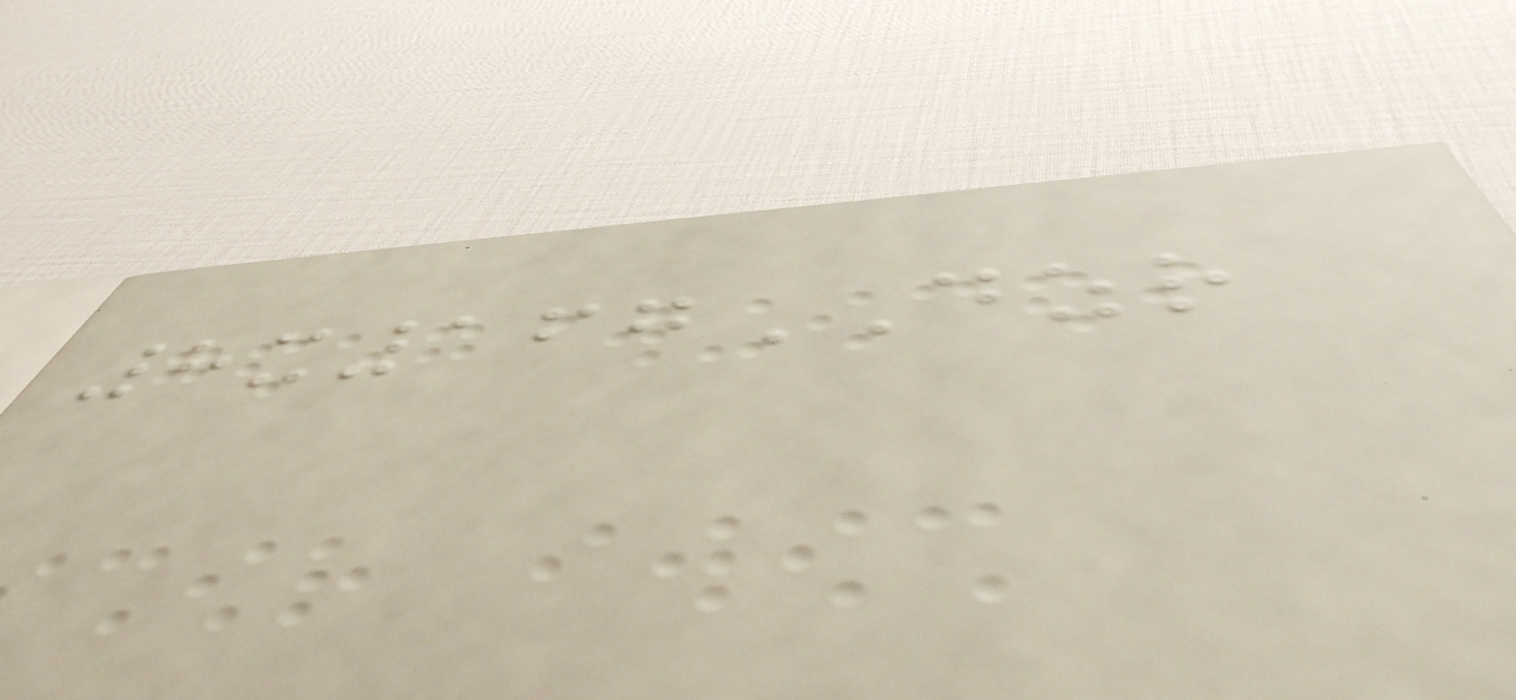8x167DZR
